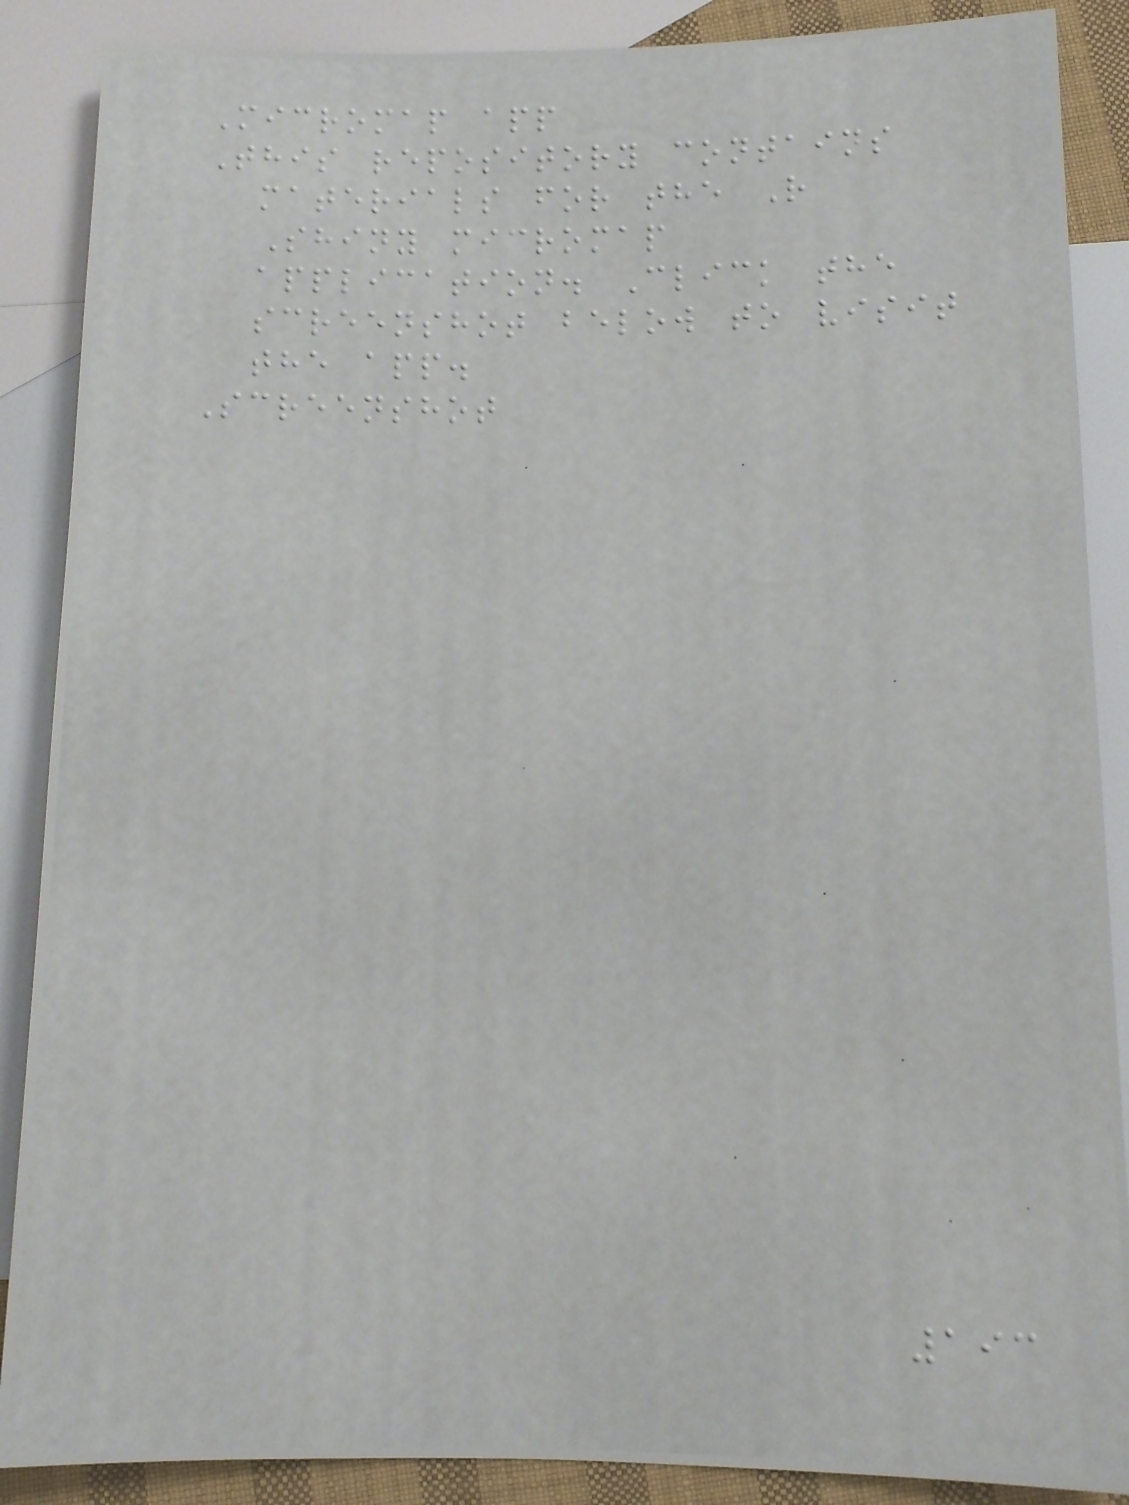Micromap app
This repository contains
materials for the R
Shiny micromap
application. Click the
screenshot below to visit
the app.
Screenshot
193
